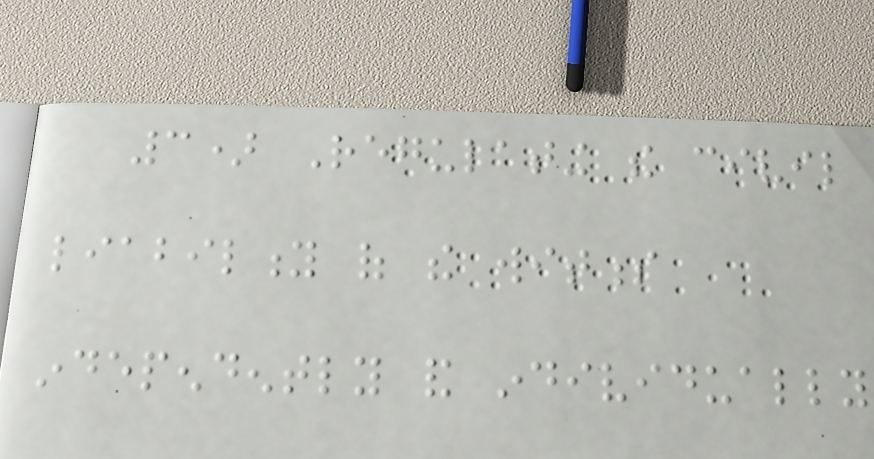3) Regulating the civil
liability of the witness
independently and individually
